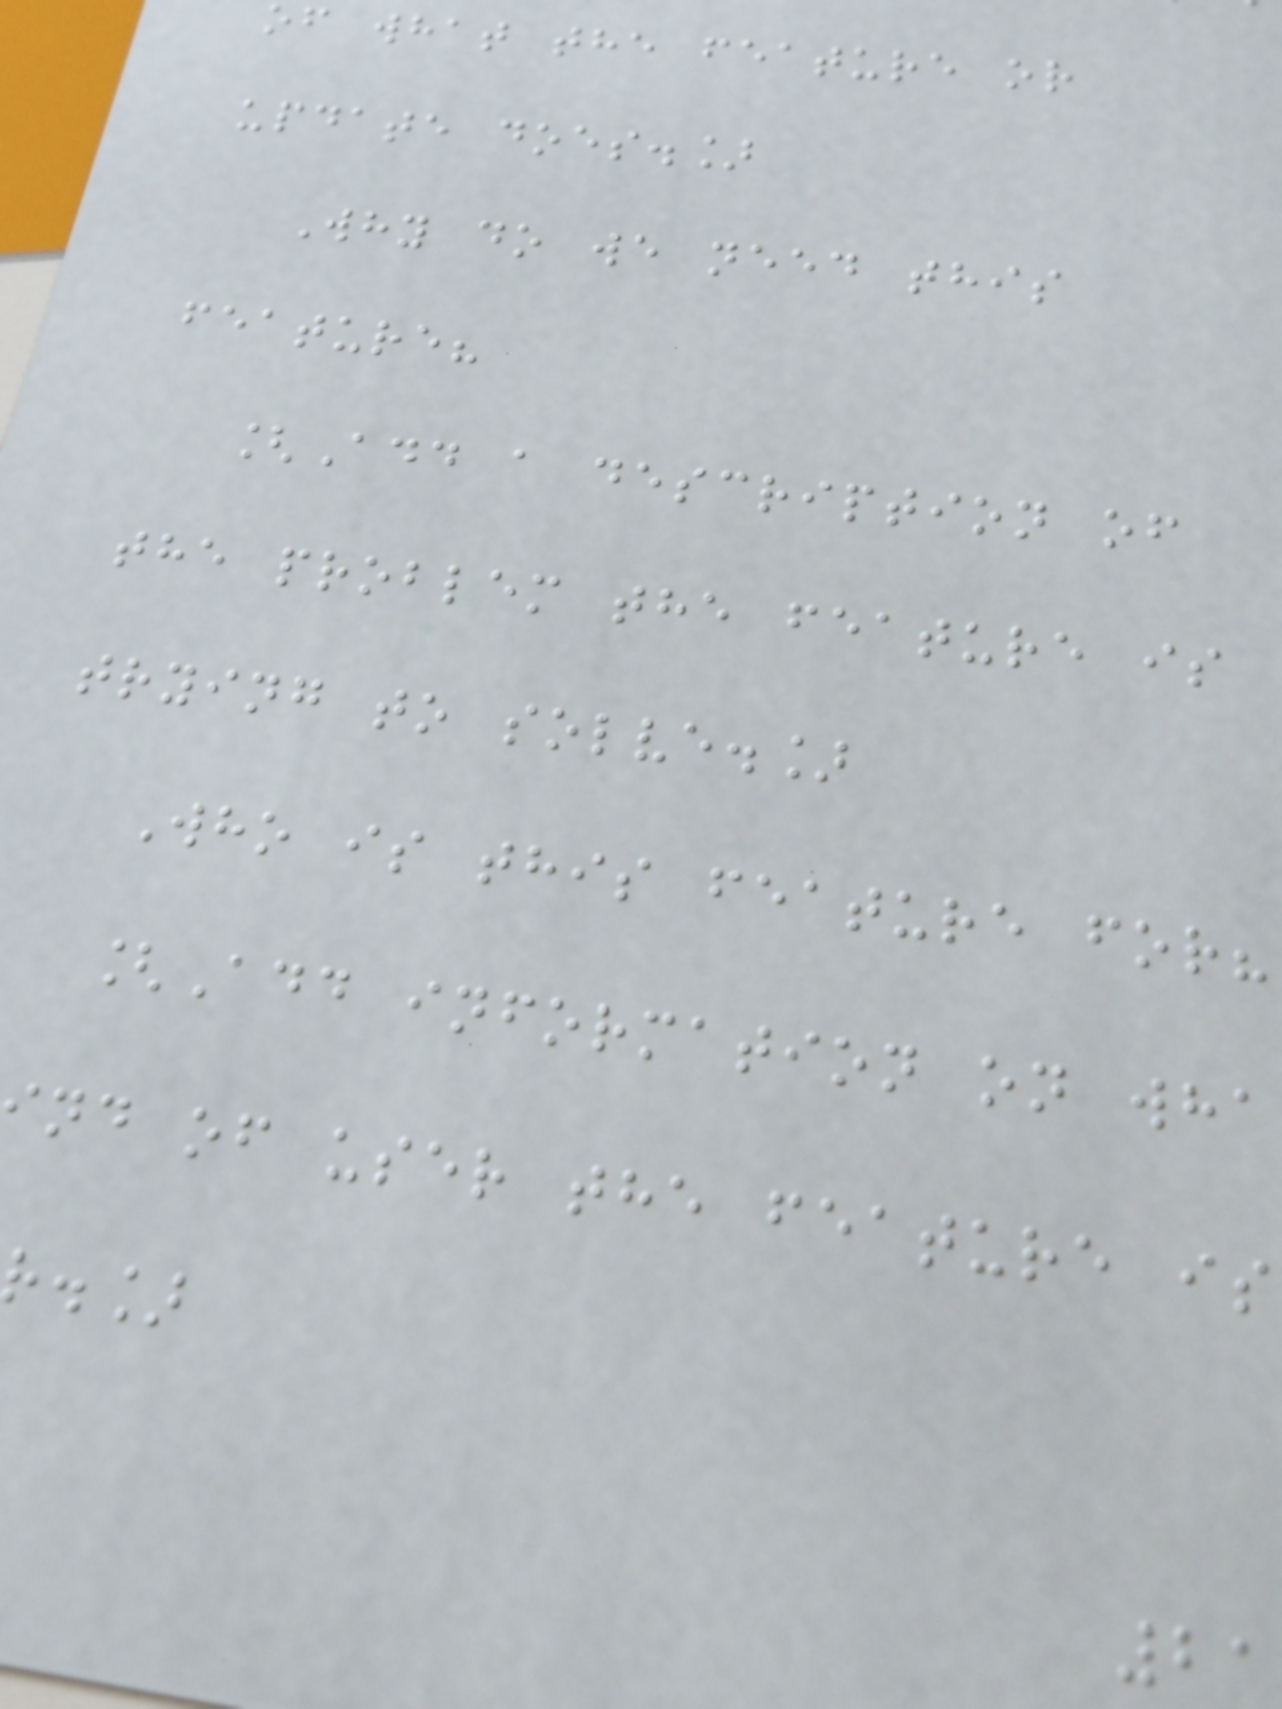of what the feature or
update does.]
Why do we need this
feature?
[Add a description of
the problem the feature is
trying to solve.]
Who is this feature for?
[Add information on wha
nd of user the feature is
